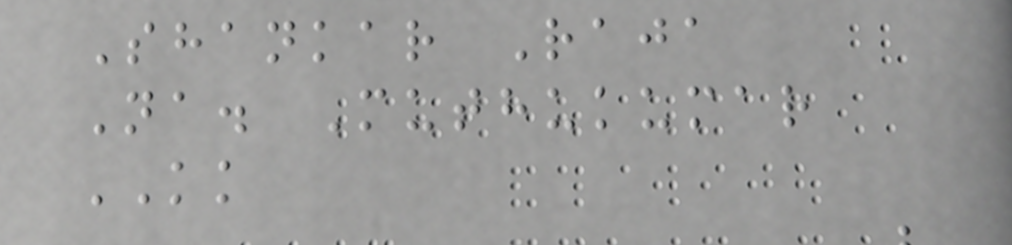Shankar Raja
Na. Muthukumar
KK
